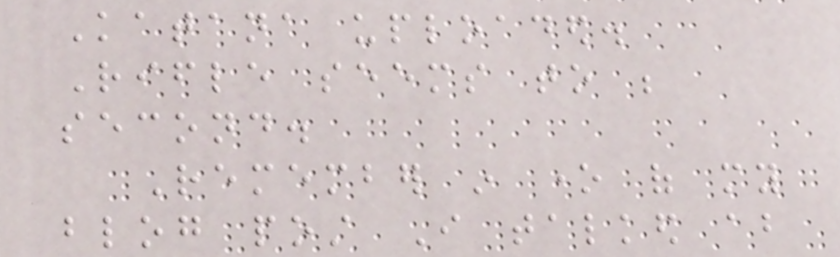Katana uploaded.
Rifle seems to be
second.
Remember in one of my
blog post I talked about
